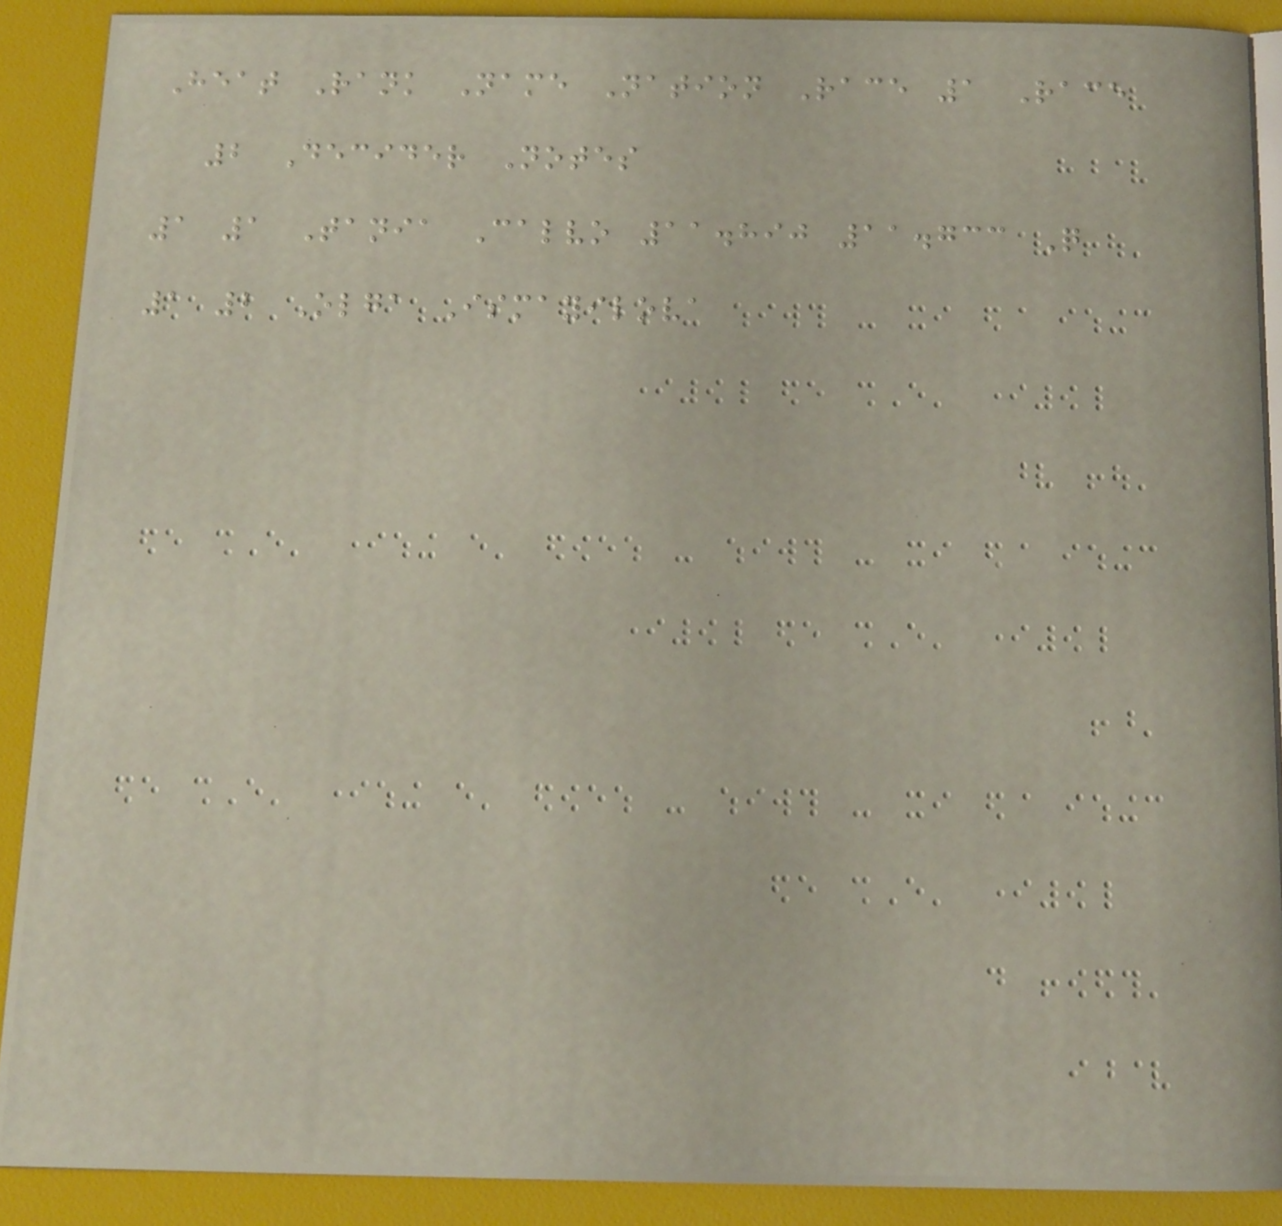Heat Rank Name Nation Race 1 Race
2 Decider Notes
1 1 Tania Calvo 11.890 11.733 Q
1 2 Olga Ismayilova
